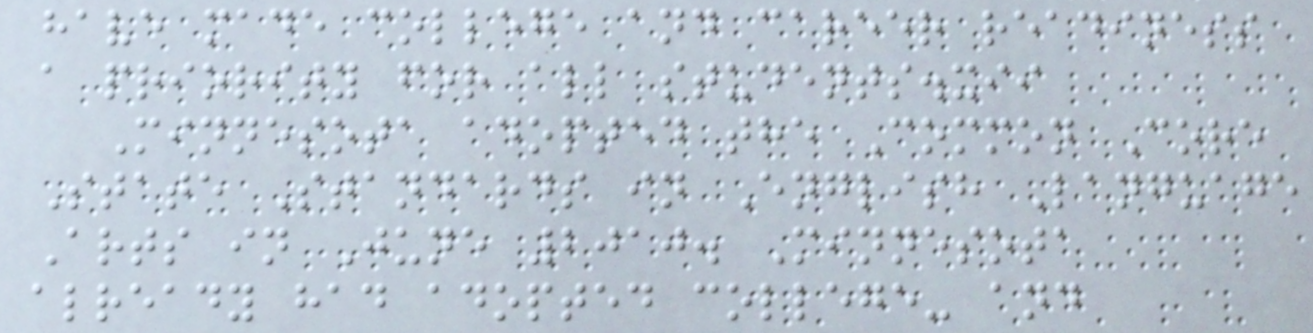have made college and career readiness
a priority for all students.xii
Minnesota adopted the Common Core
State Standards in English Language
Arts in June 2010. Minnesota
already had adopted college- and
